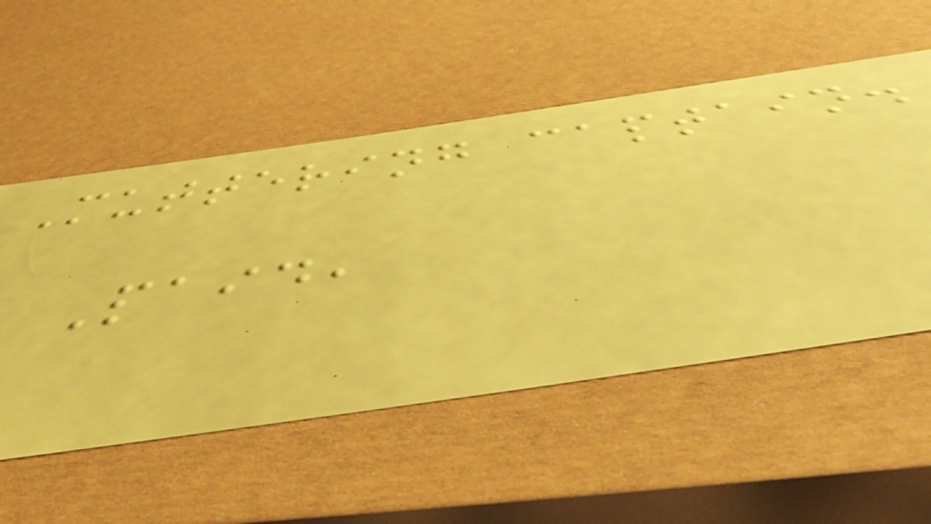Muttering captain.
Paid,
